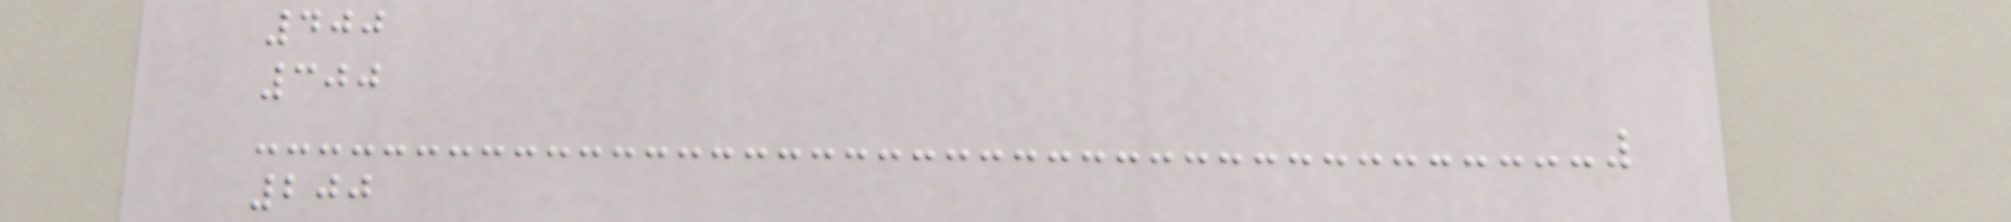400
300
200
